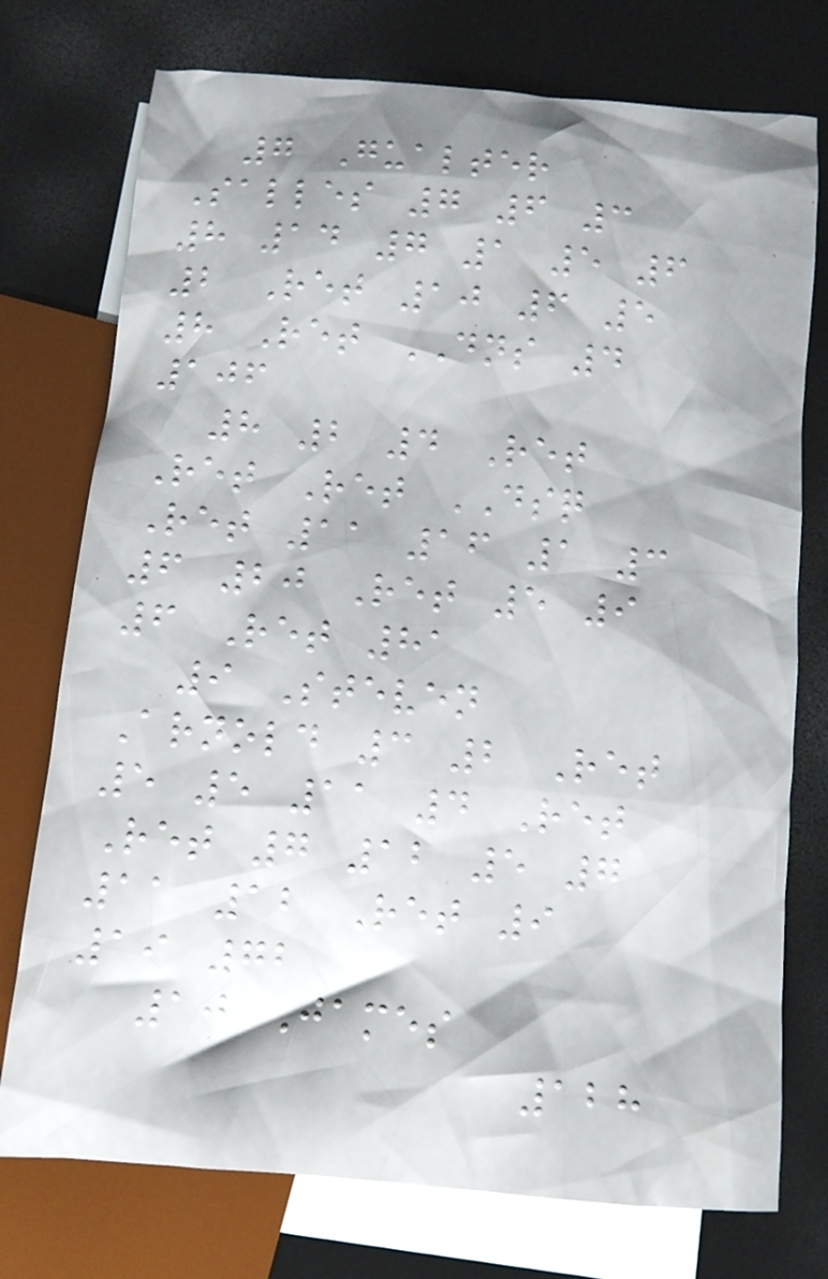7 Gualter
Salles 7 6 3
8 14 7 1 5 6
2 Ret 10 6 5
8 Ret DNS 4
106
8 2 4 Ret
Ret Ret DSQ
Ret 11 16 1 3
6 20 Ret 5 9
6 Ret 81
9 Steven
Arnold 3 2 Ret
5 5 11 4 Ret
Ret 7 12 5 7
11 12 Ret 9
19 72
10 James
128
